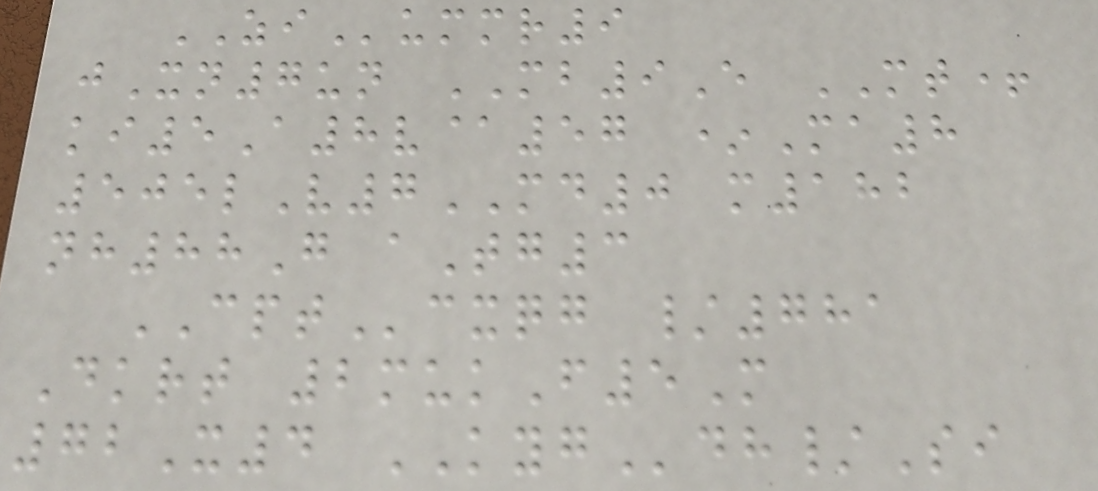ZIummr9
jXn7un MB9E MT+
ki5A8v@57 *Ma8
505lV7MD0 m182
nh88G aTg3
CPTcxqg /781
Dkrt 2mukF5M
72X4 KYGdh/Si
